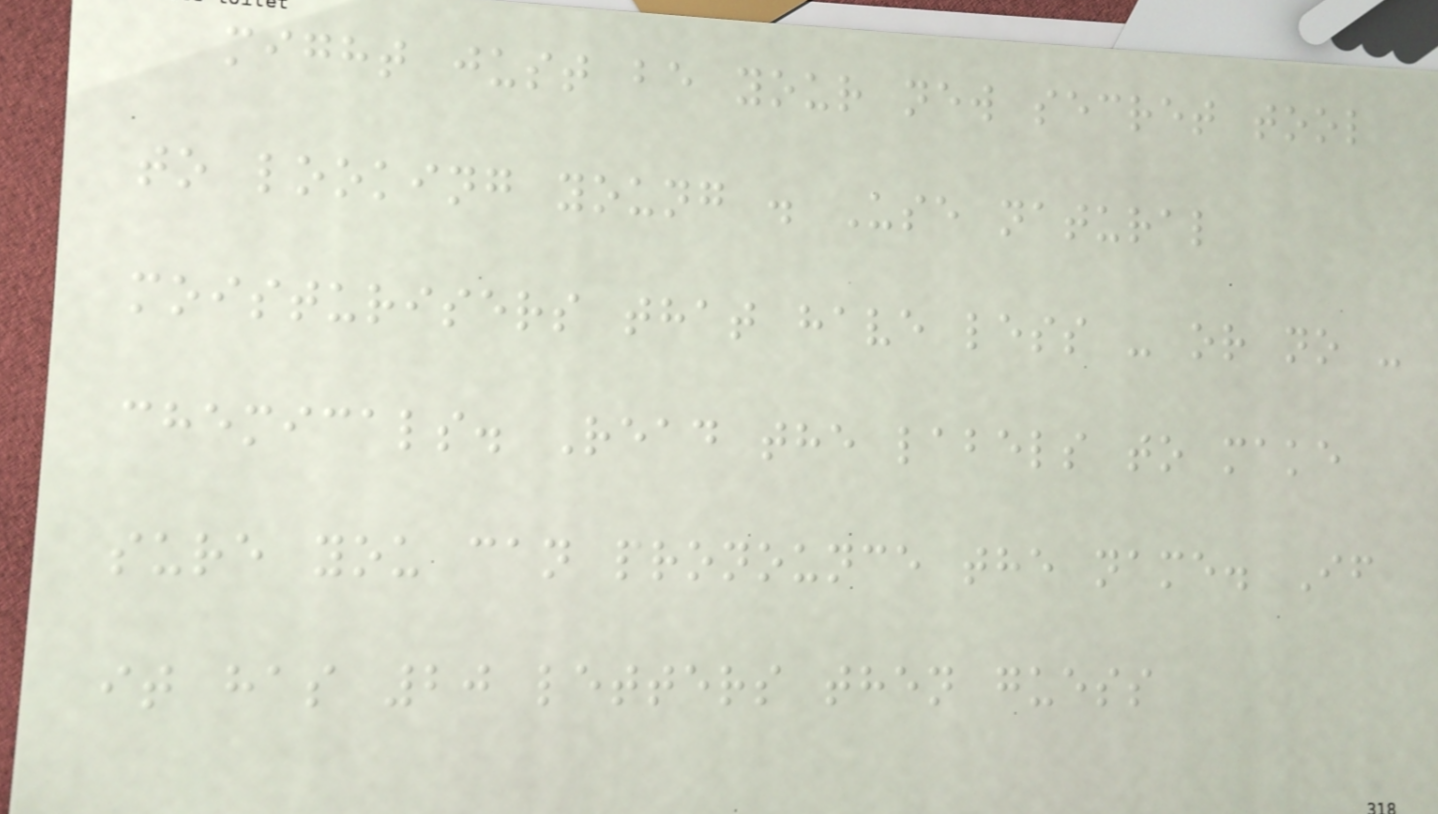might just be your new secret tool
to looking young . Use natural
moisturisers that have less - or no -
chemicals. Read the labels to make
sure you can pronounce the name. If
it has 20 letters then guess
